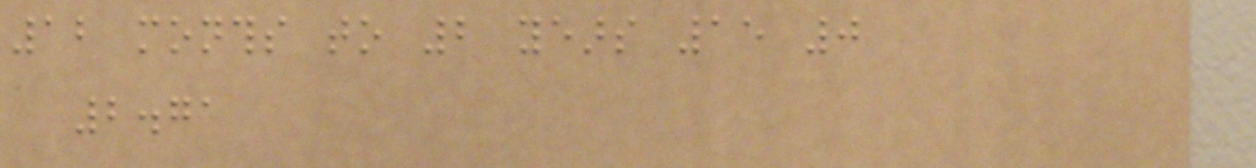12 months to 2 years 15 0
2.71
